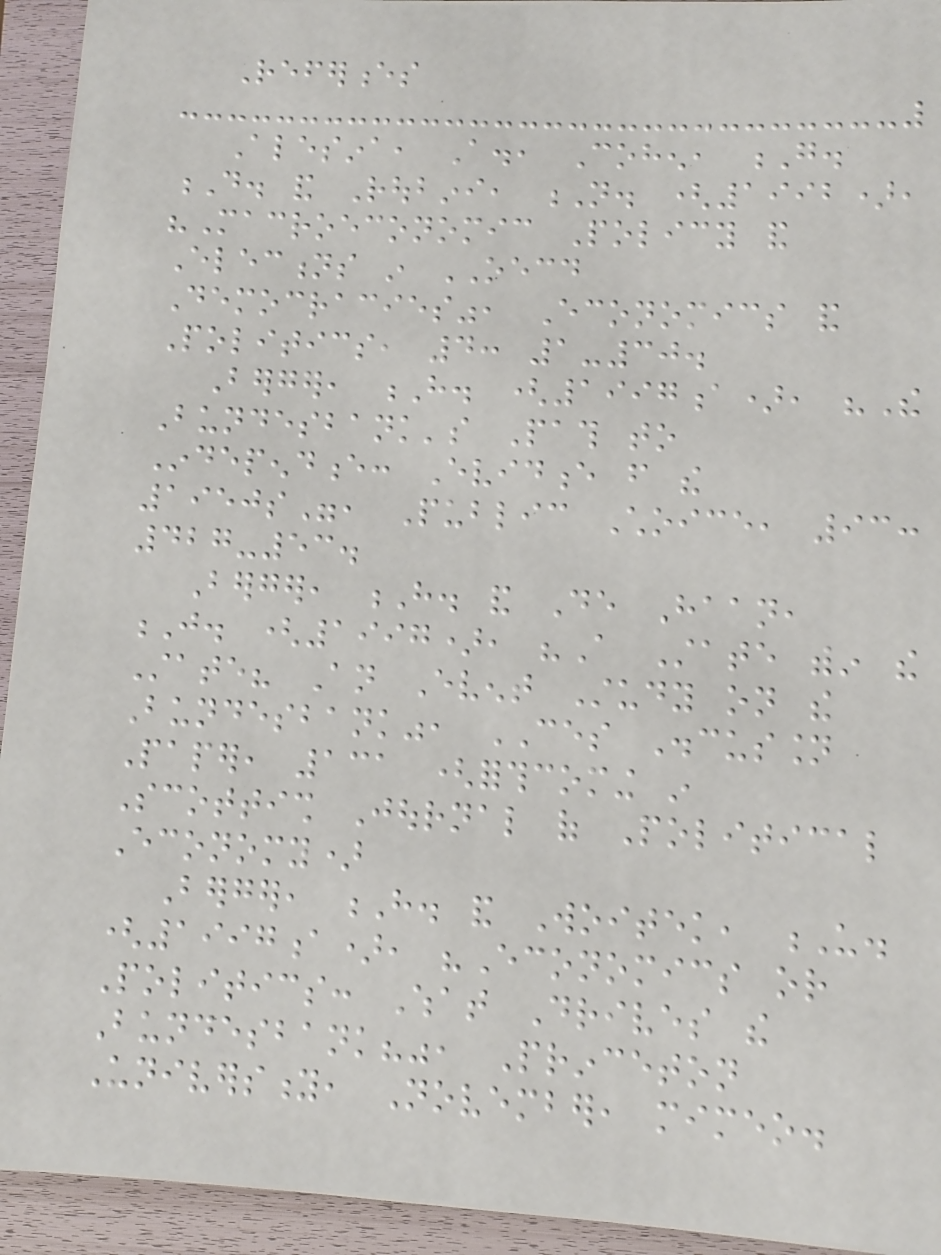References
Alesina, A., Cohen, G.
D. and Roubini, N. (1992),
"Macroeconomic Policy and
Elections in OECD
Democracies", Economics and
Politics, 4: 1-30.
Berger, H. (1997a), "The
Bundesbank's Path to
Independence: Evidence from the
1950s", Public Choice, 93:
427-53.
Berger, H. and De Haan,
J. (1997), "A State within the
State? An Event Study on the
Bundesbank", CES Discussion
Paper, 131 (forthcoming in
Scottish Journal of Political
Economy)
Berger, H. and Woitek, U.
(1997a), "Economics or
Politics: What Drives the
Bundesbank?", Princeton
University, November, mimeo.
